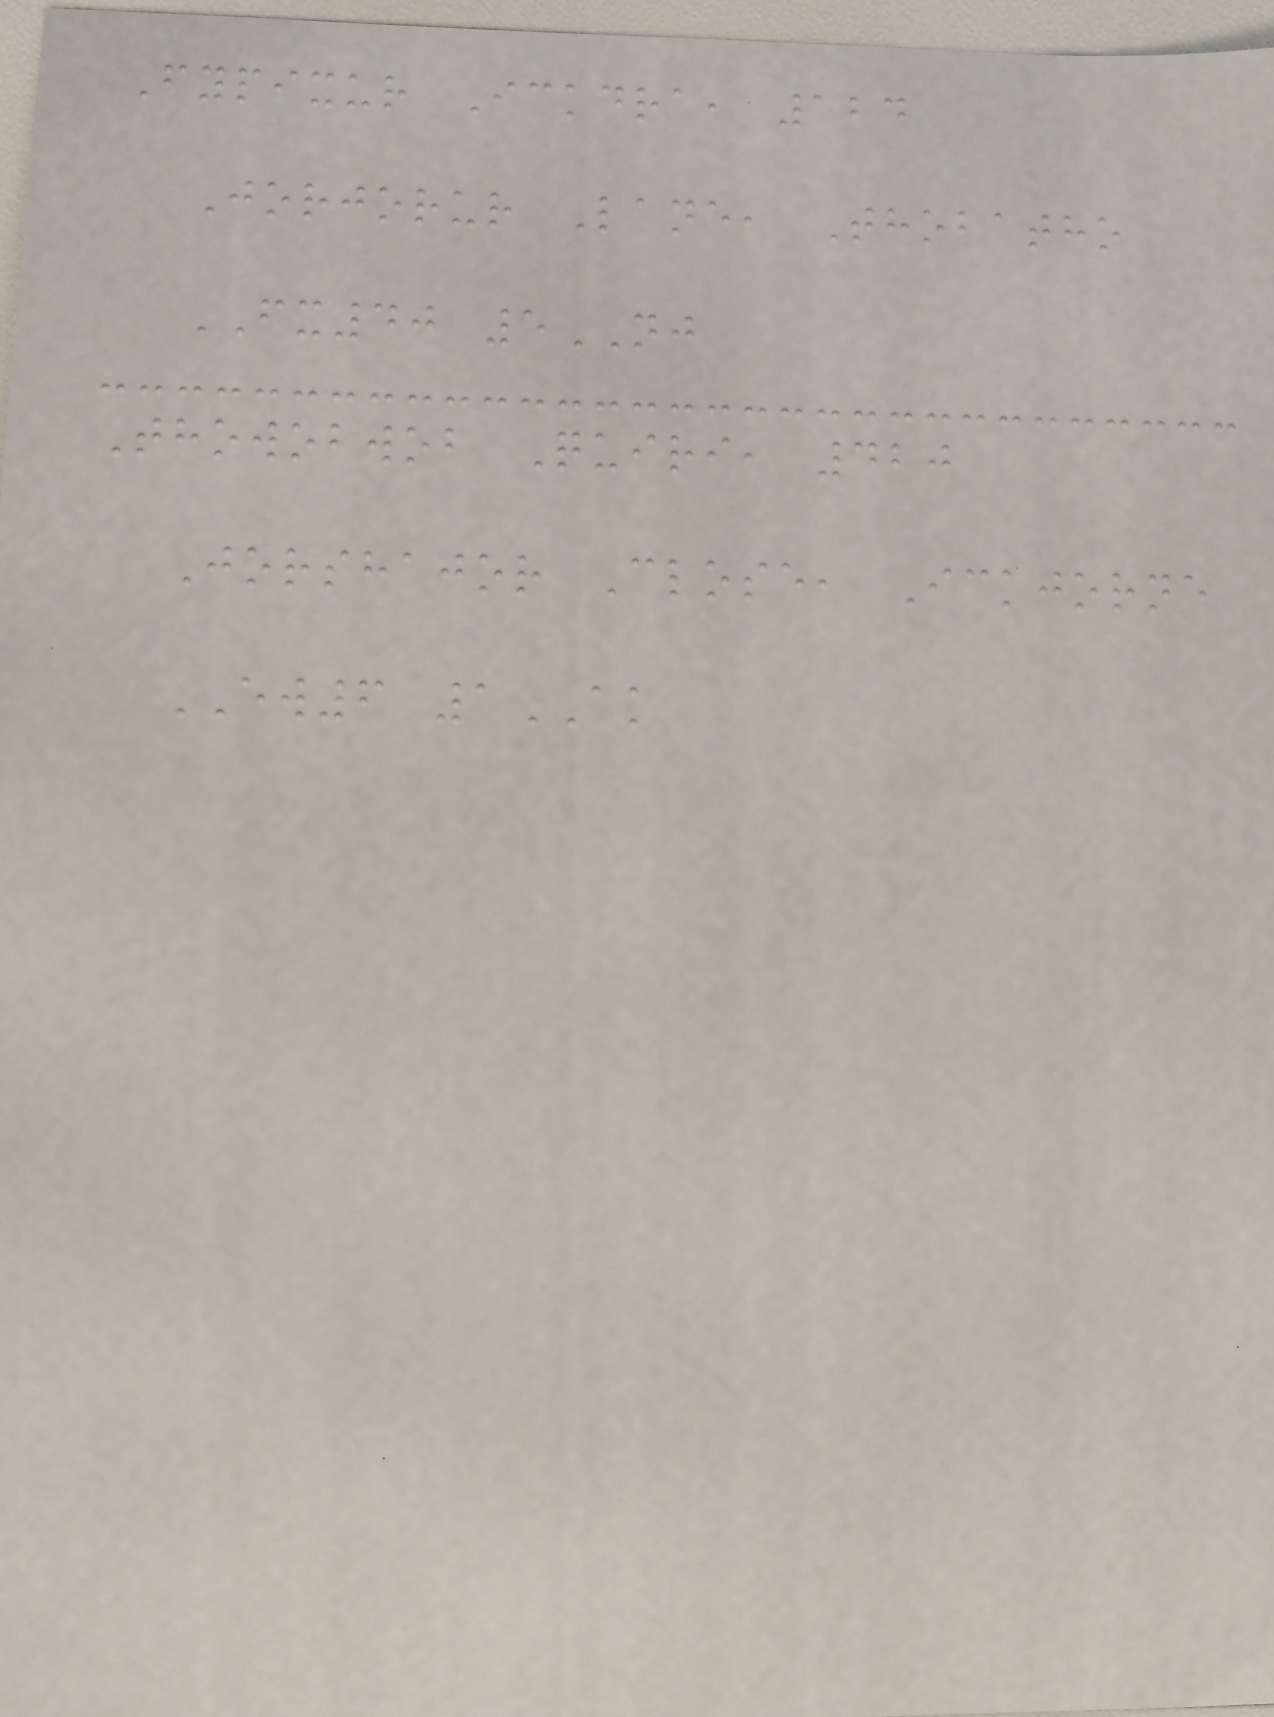Fypixur Ickdra, 124
Jorjorur Lane, Thobatho
FX40 5NJ
Thowobwob Quiri, 420
Jorshajor Close, Ickjorne
EW6 1AK
